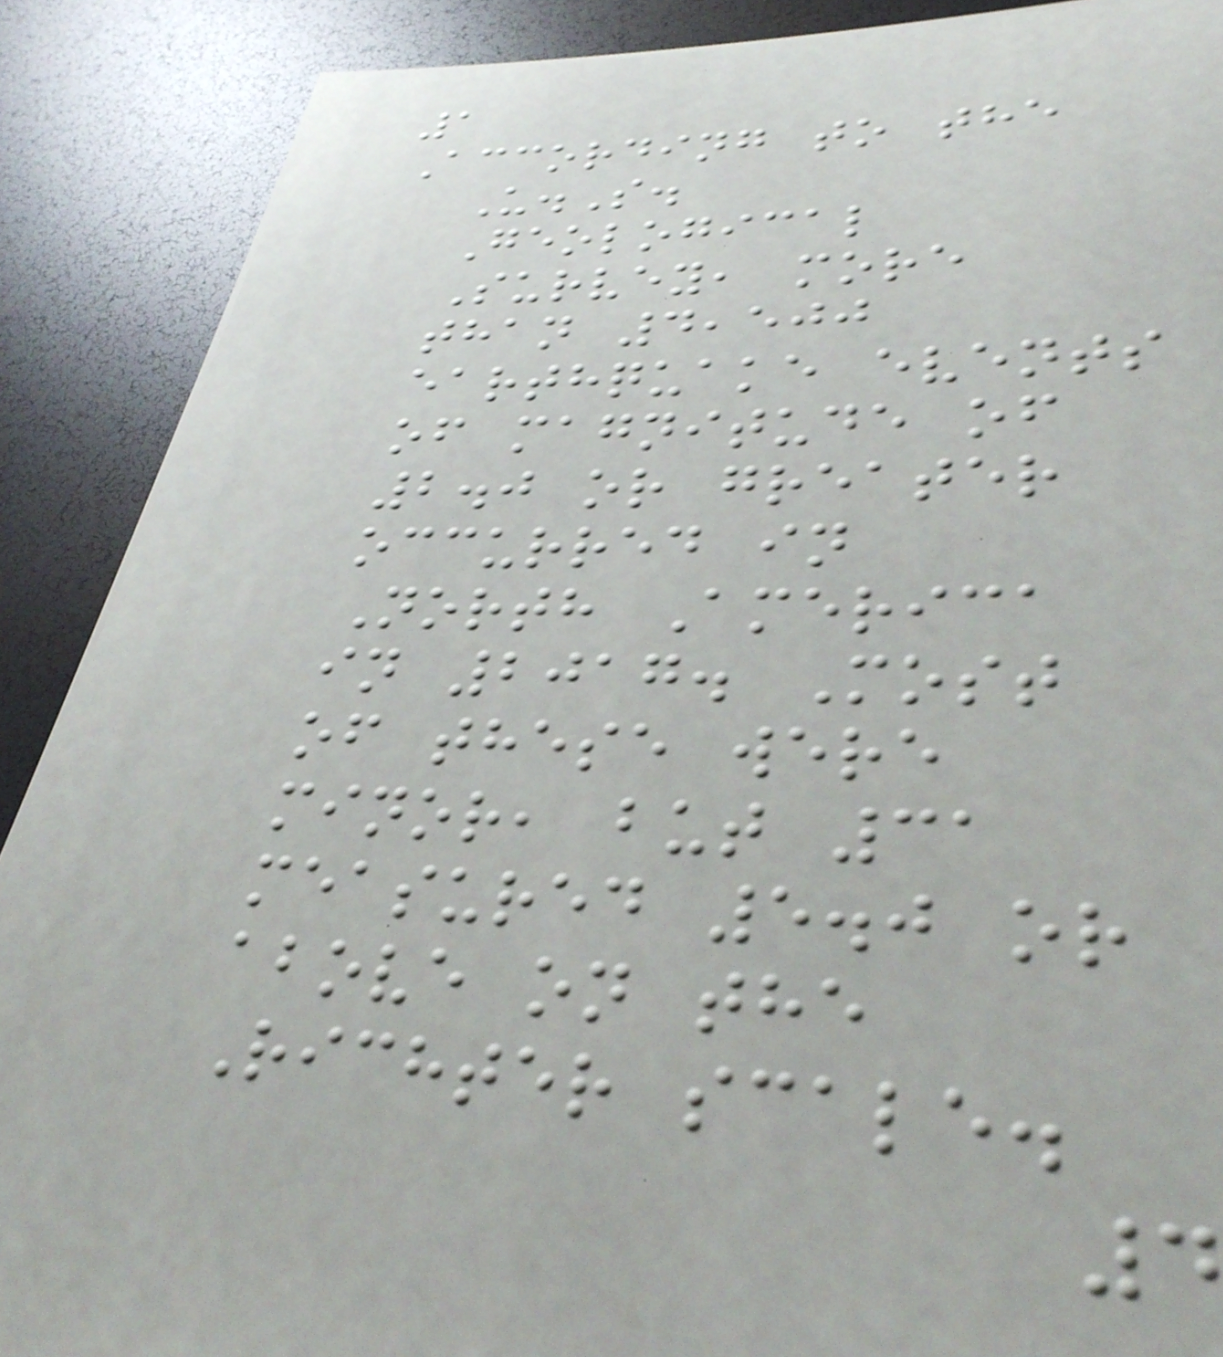1
According to the
U.S.
Geological
Survey, more
than 4,500
earthquake events
of magnitude of
2.0 or greater
occurred in
North America
in 2017. Most
of these were
minor, but 31
measured 5.0 or
above on the
Richter scale.
4
